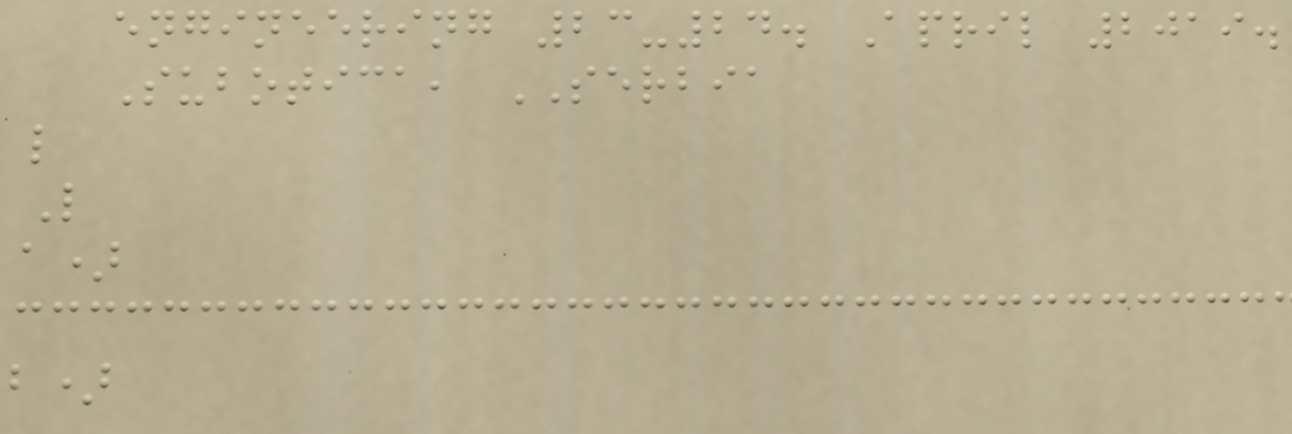engineering 23-24. April 2019.
Subotica, SERBIA
l
L
a)
b)
